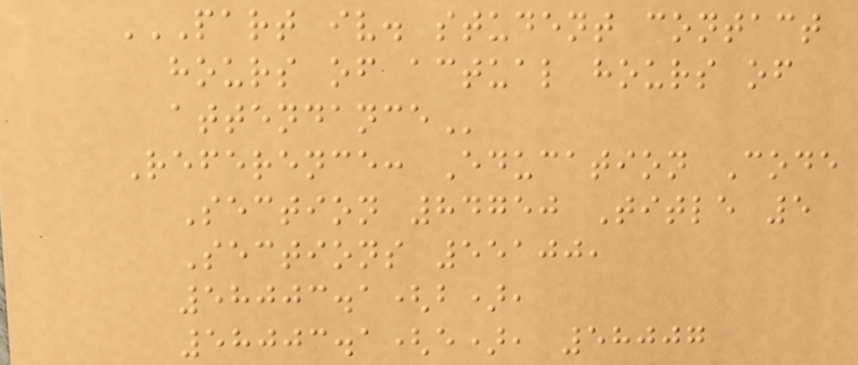PART IV. STUDENT CONTACT
HOURS OF ACTUAL HOURS OF
ATTENDANCE
Reference: Education Code
Section 84750 Title 5
Sections 55100,
58003.1(b),
58003.1(e), 58007
